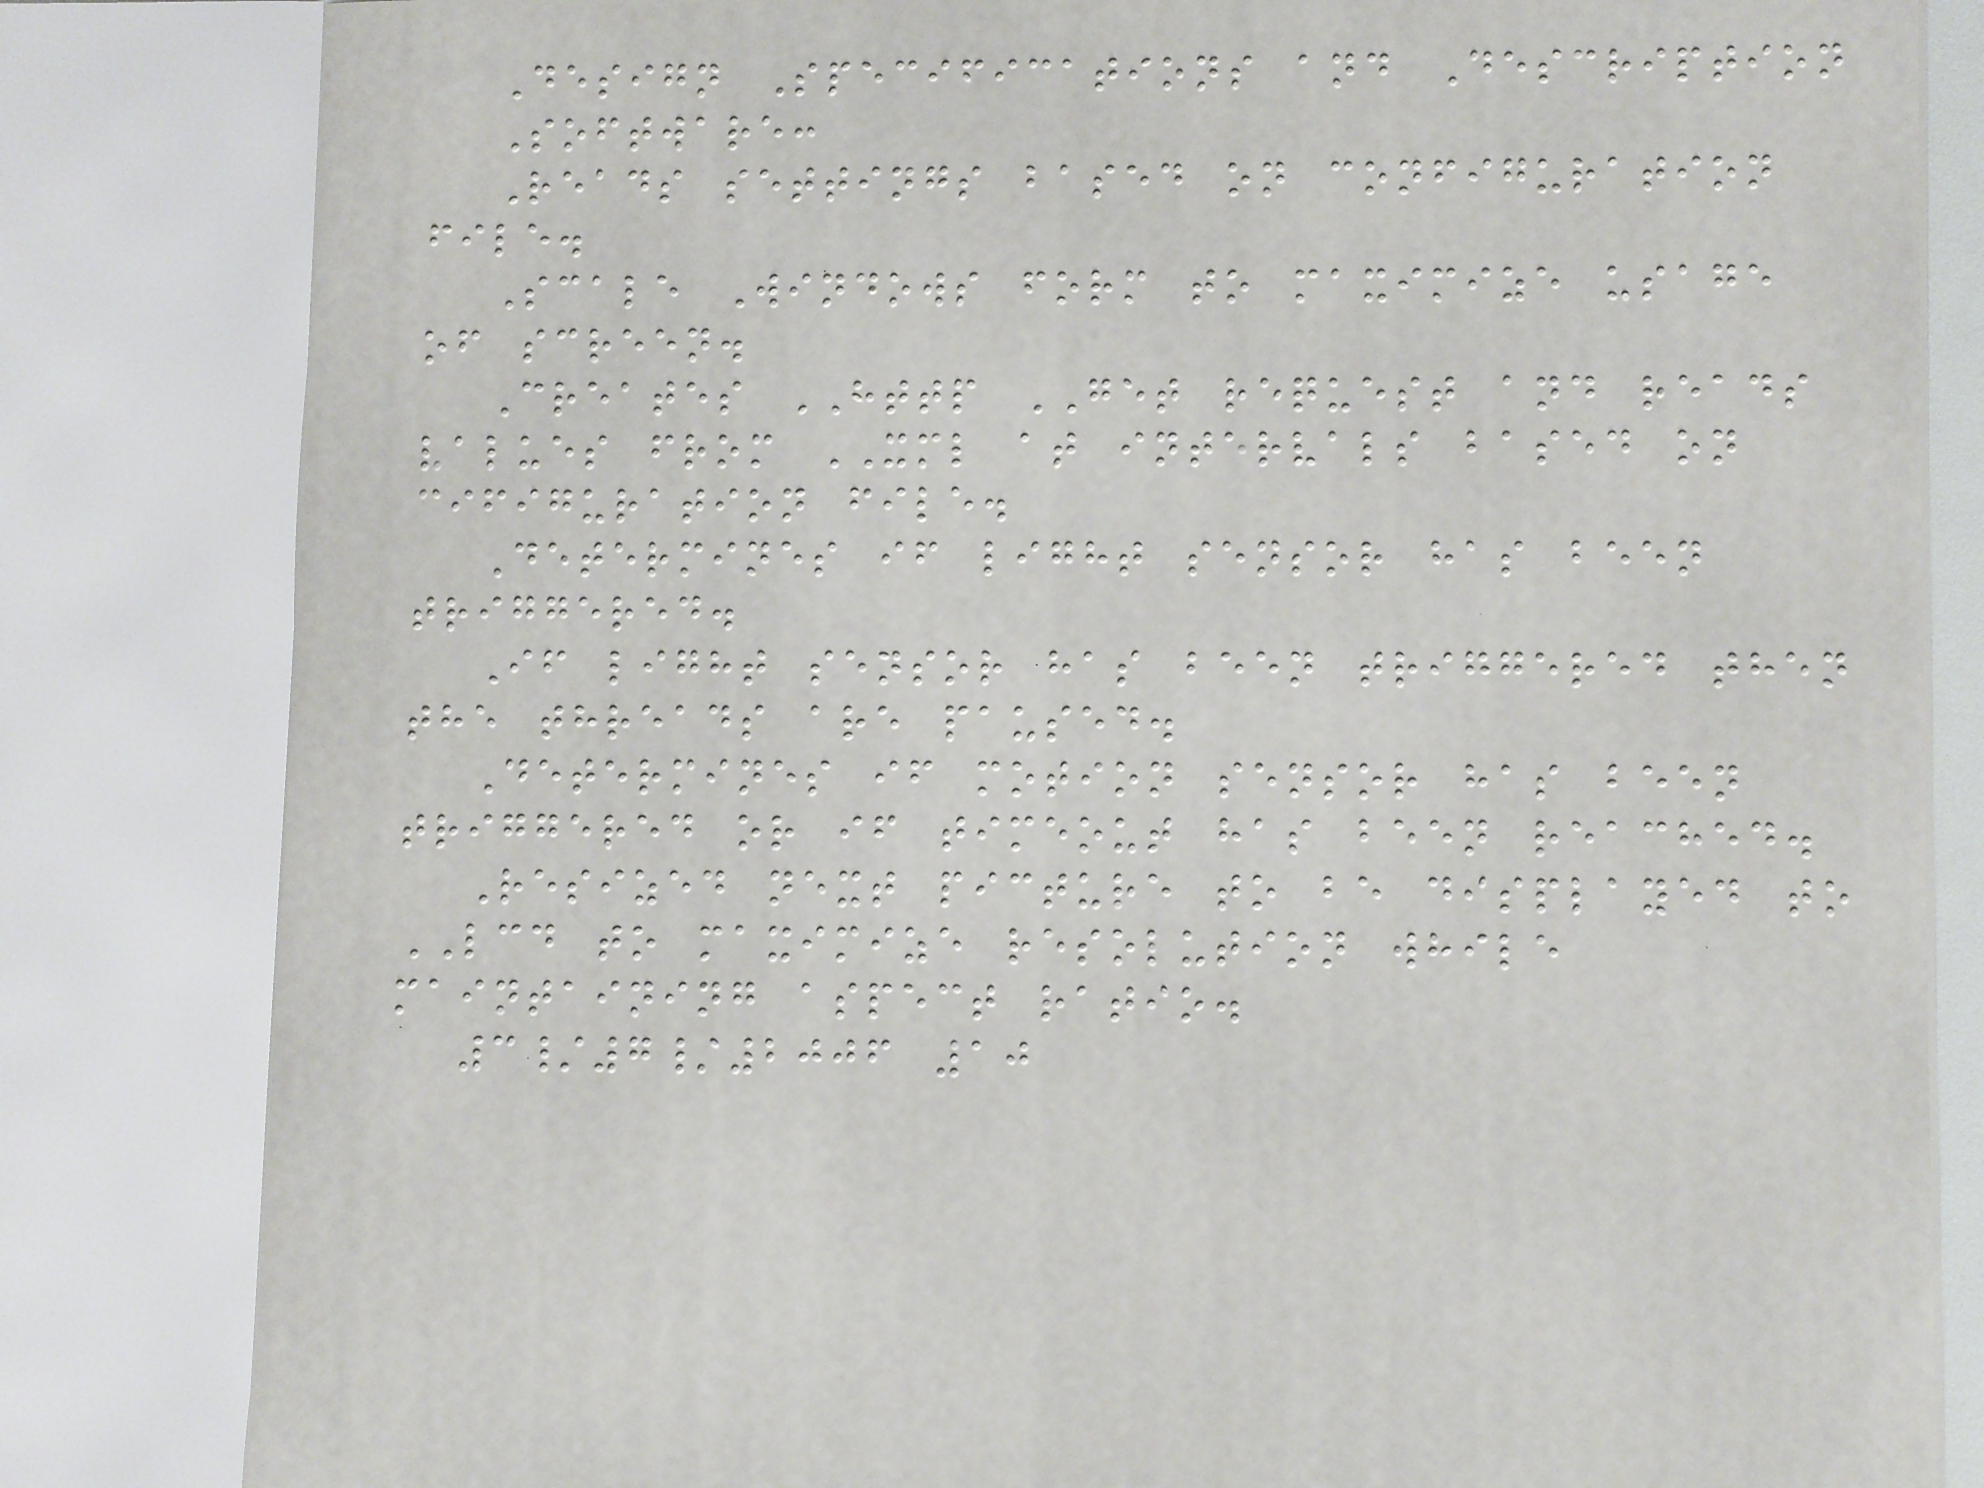Design Specifications and Description
Software:
Reads settings based on configuration
file.
Scale Windows form to maximize usage
of screen.
Creates HTTP GET request and reads
values from XML at intervals based on
cifiguration file.
Determines if light sensor has been
triggered.
If light sensor has been triggered then
the threads are paused.
Determines if motion sensor has been
triggered or if timeout has been reached.
Resized next picture to be displayed to
LCD to maximize resolution while
maintaining aspect ratio.
3/7/2006 10
